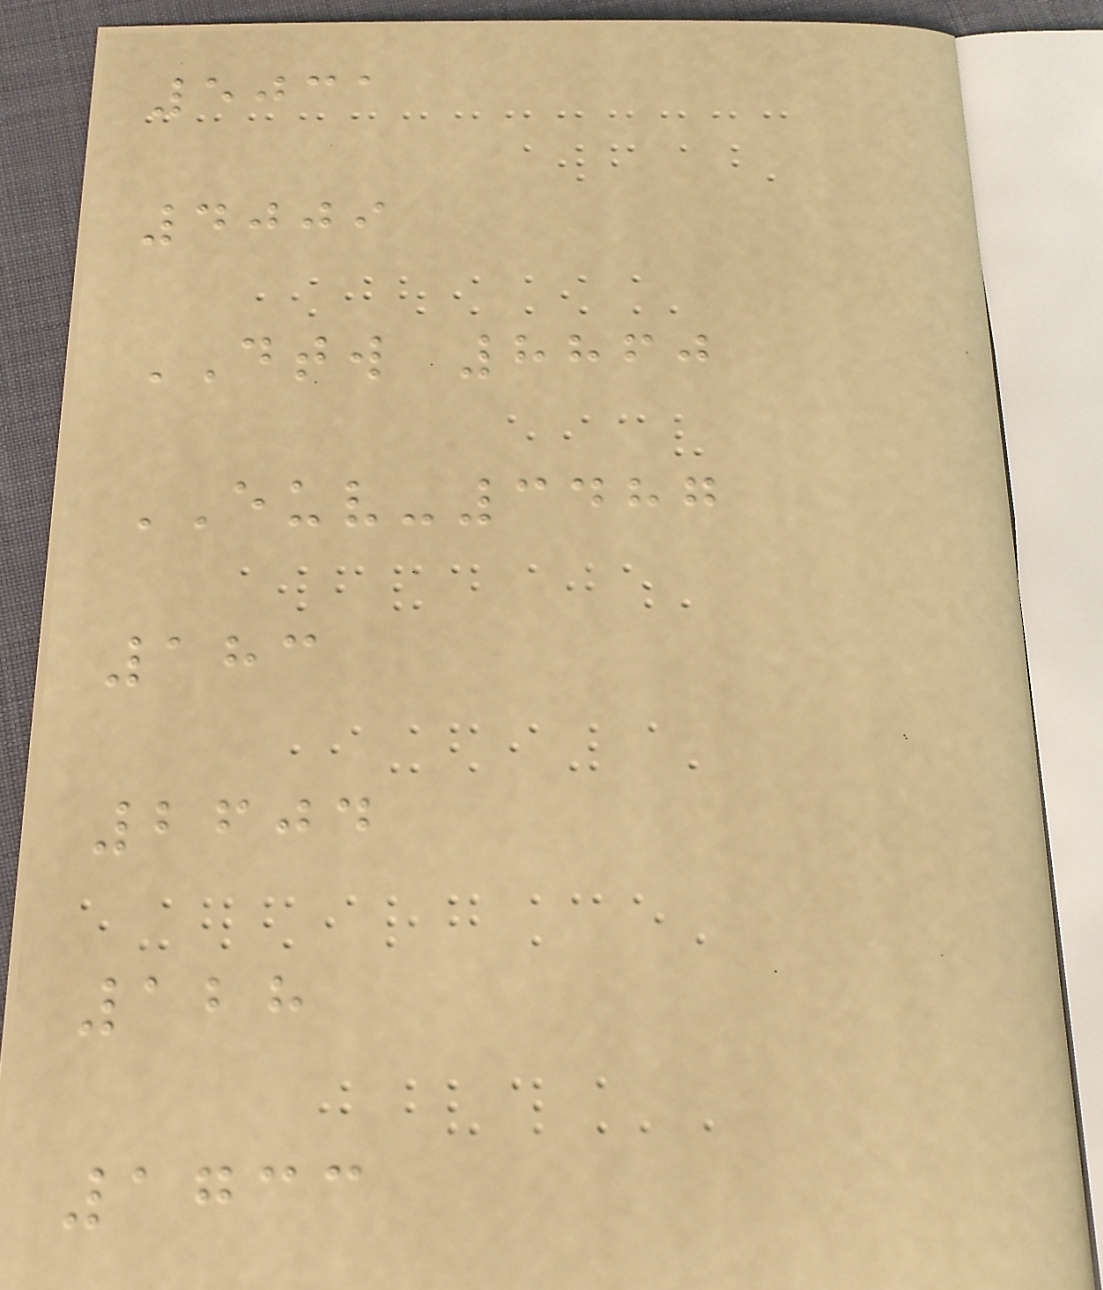5031
4009
DTW 8860
EUV-3487
183
2604
128
1733
